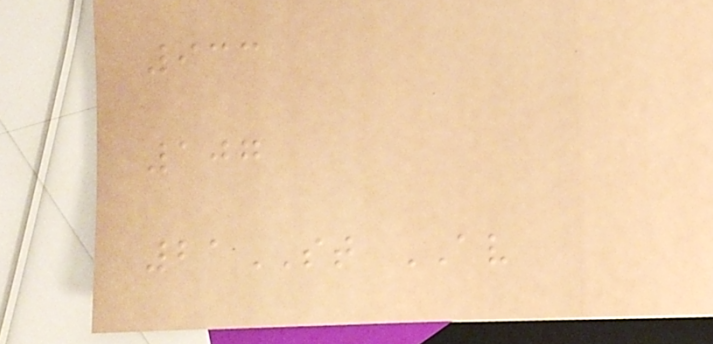933
107
21ST AV
